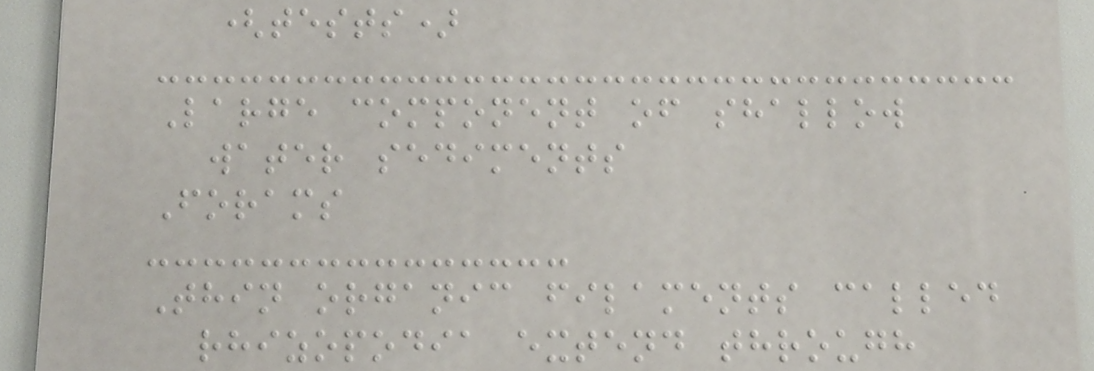(tests)
Large component of shallow
water sediments
Forams
Thin organic filaments called
rhizopodia extend through
